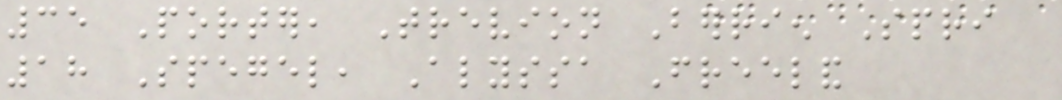35 Porter, Trevion Berrien Spri
18 Spegel, Alyssa Freeland
